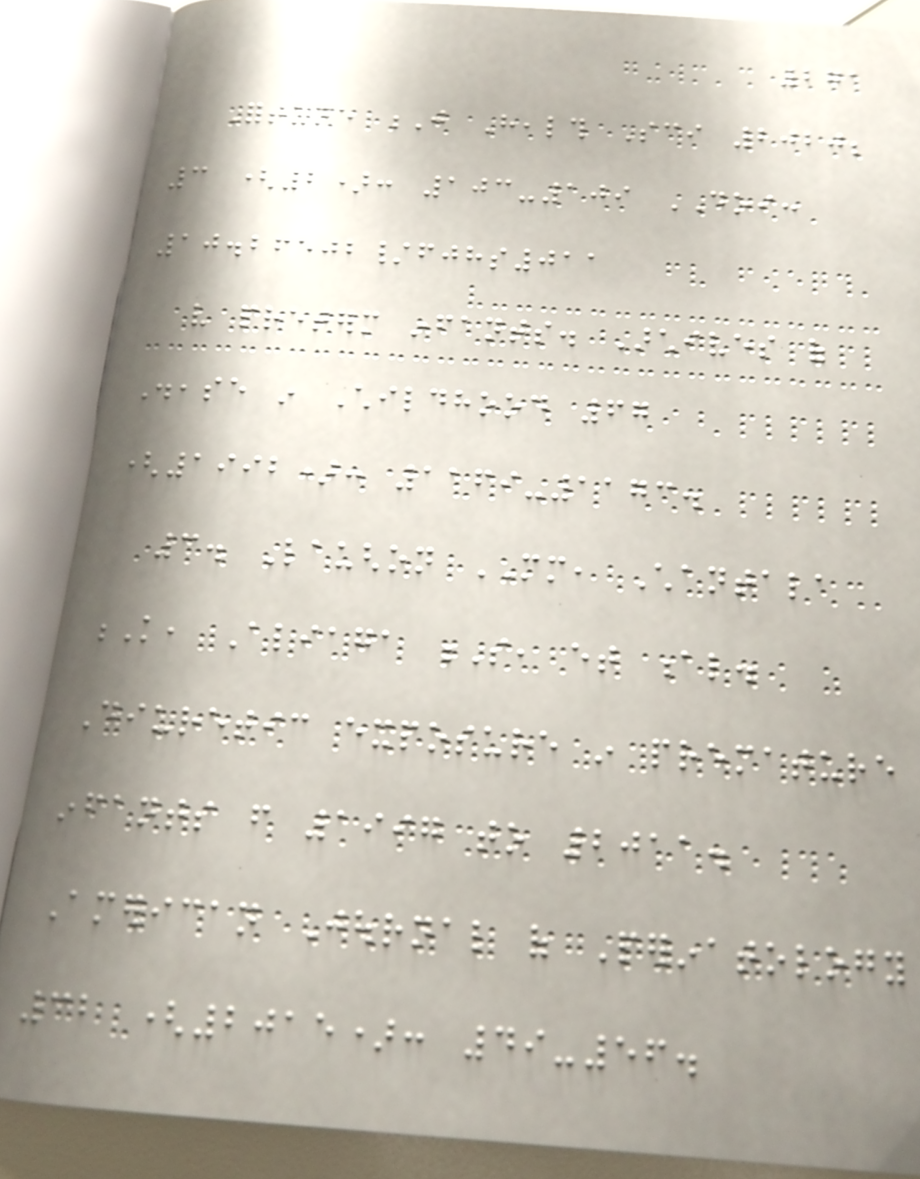271
Fortune J Health Sci 2020;
3 (2): 103-109 DOI:
10.26502/fjhs011
very preterm infants. Archives of
Disease in Childhood 67
(1992): 1169-1173.
3. Laughon MM, Chantala
K, Aliaga S, et al.
Diuretic exposure in premature
infants from 1997 to 2011.
American Journal of Perinatology
32 (2015): 49-56.
